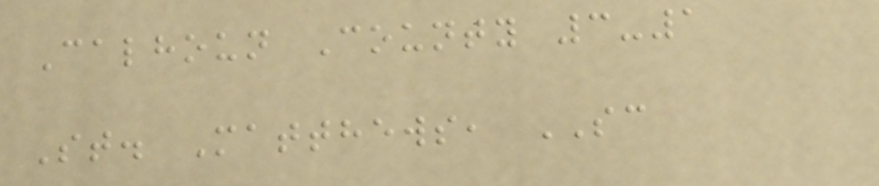Calhoun County 3-1
St. Matthews, SC
